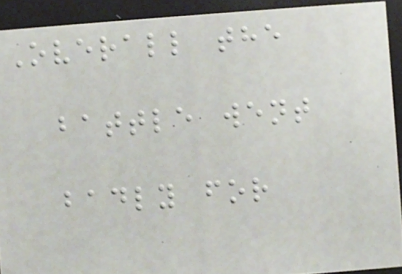Overall the
battle went
badly for
